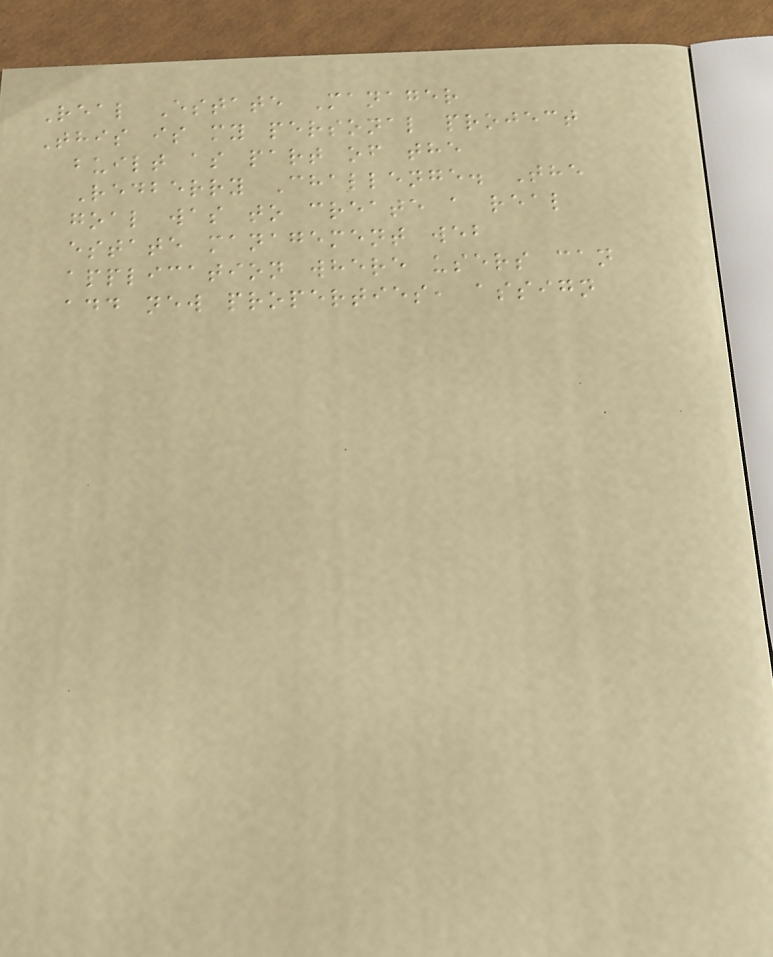Real Estate Manager
This is my personal project
built as part of the
Redberry Challenge. The
goal was to create a real
estate management web
application where users can
add new properties, assign
